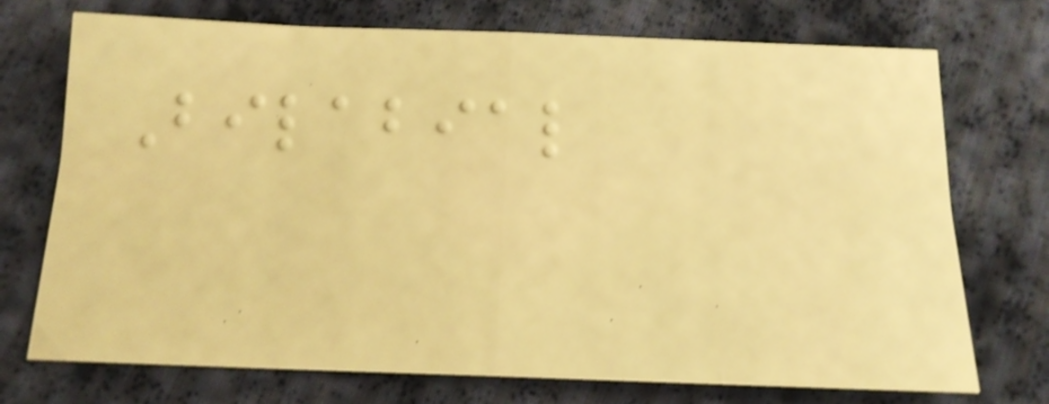Bilabial
